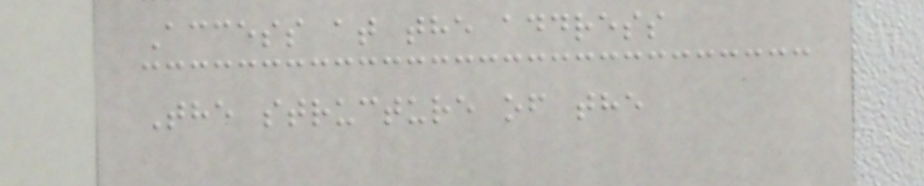Access at the address
The structure of the
